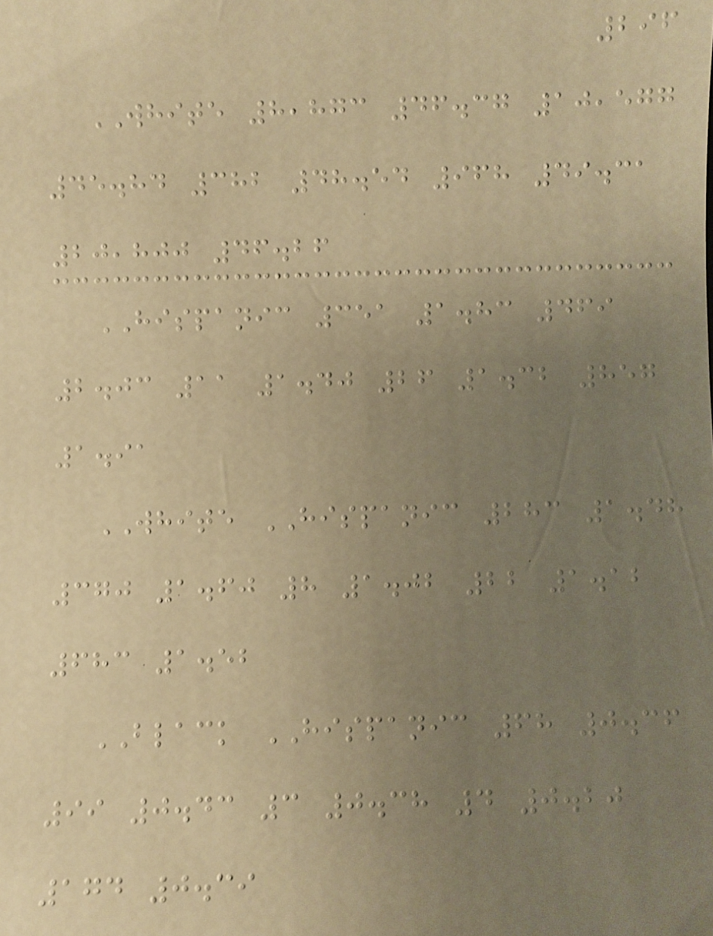296
WHITE 8,873 46.37 10,577
45.84 382 48.54 968 49.31
20,800 46.26
HISPANIC 351 1.83 469
2.03 11 1.40 26 1.32 857
1.91
WHITE HISPANIC 283 1.48
370 1.60 8 1.02 22 1.12
683 1.52
BLACK HISPANIC 68 0.36
99 0.43 3 0.38 4 0.20
174 0.39
